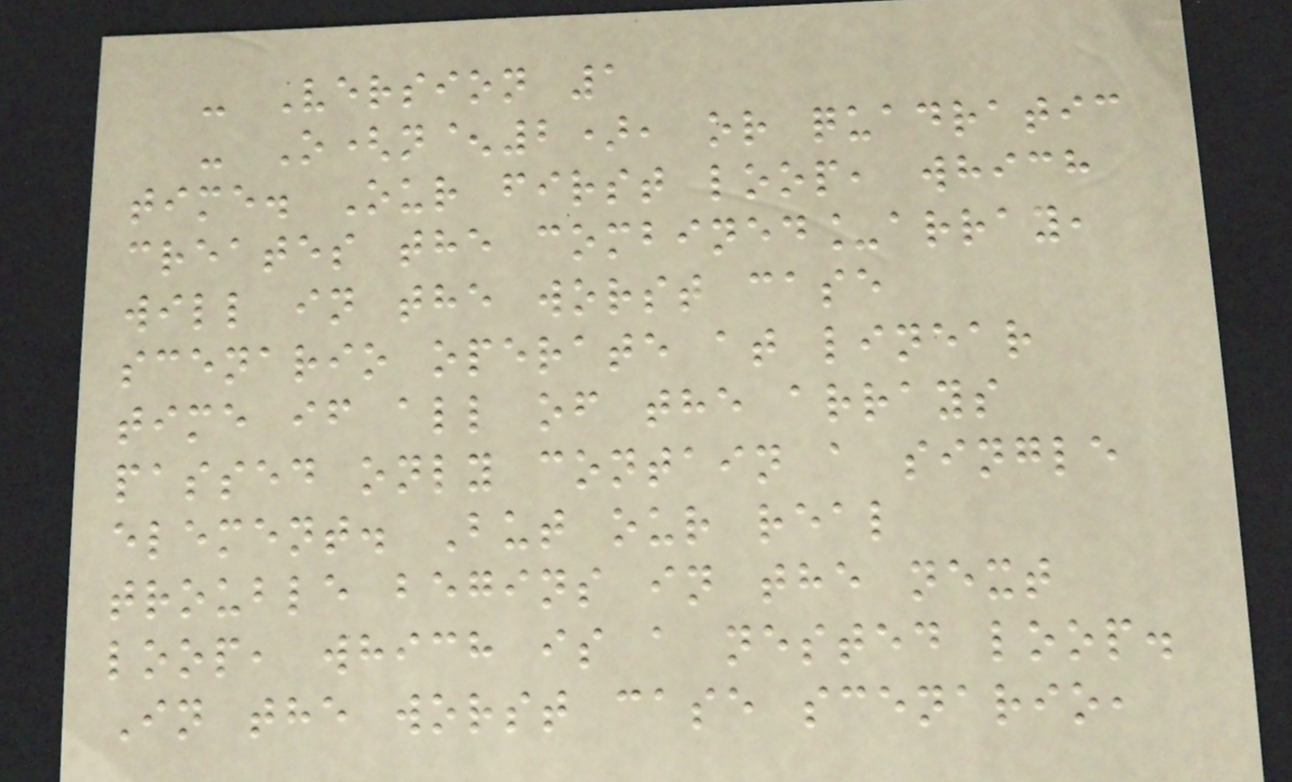- Version 1
- O(n^2), or quadratic
time. Our first loop, which
creates the combined_array,
will in the worst case
scenario operate at linear
time if all of the arrays
passed only contain a single
element. But our real
trouble begins in the next
loop, which is a nested loop.
In the worst case scenario,
